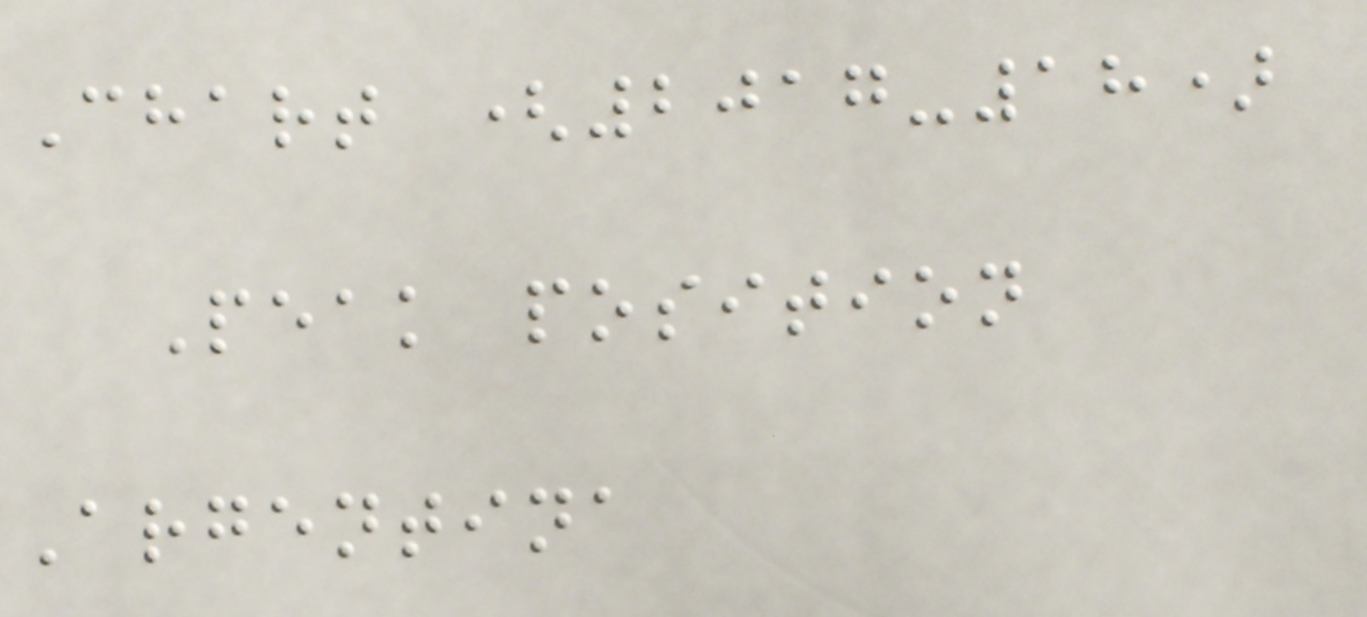Chart (2017-18)
Peak position
Argentina
